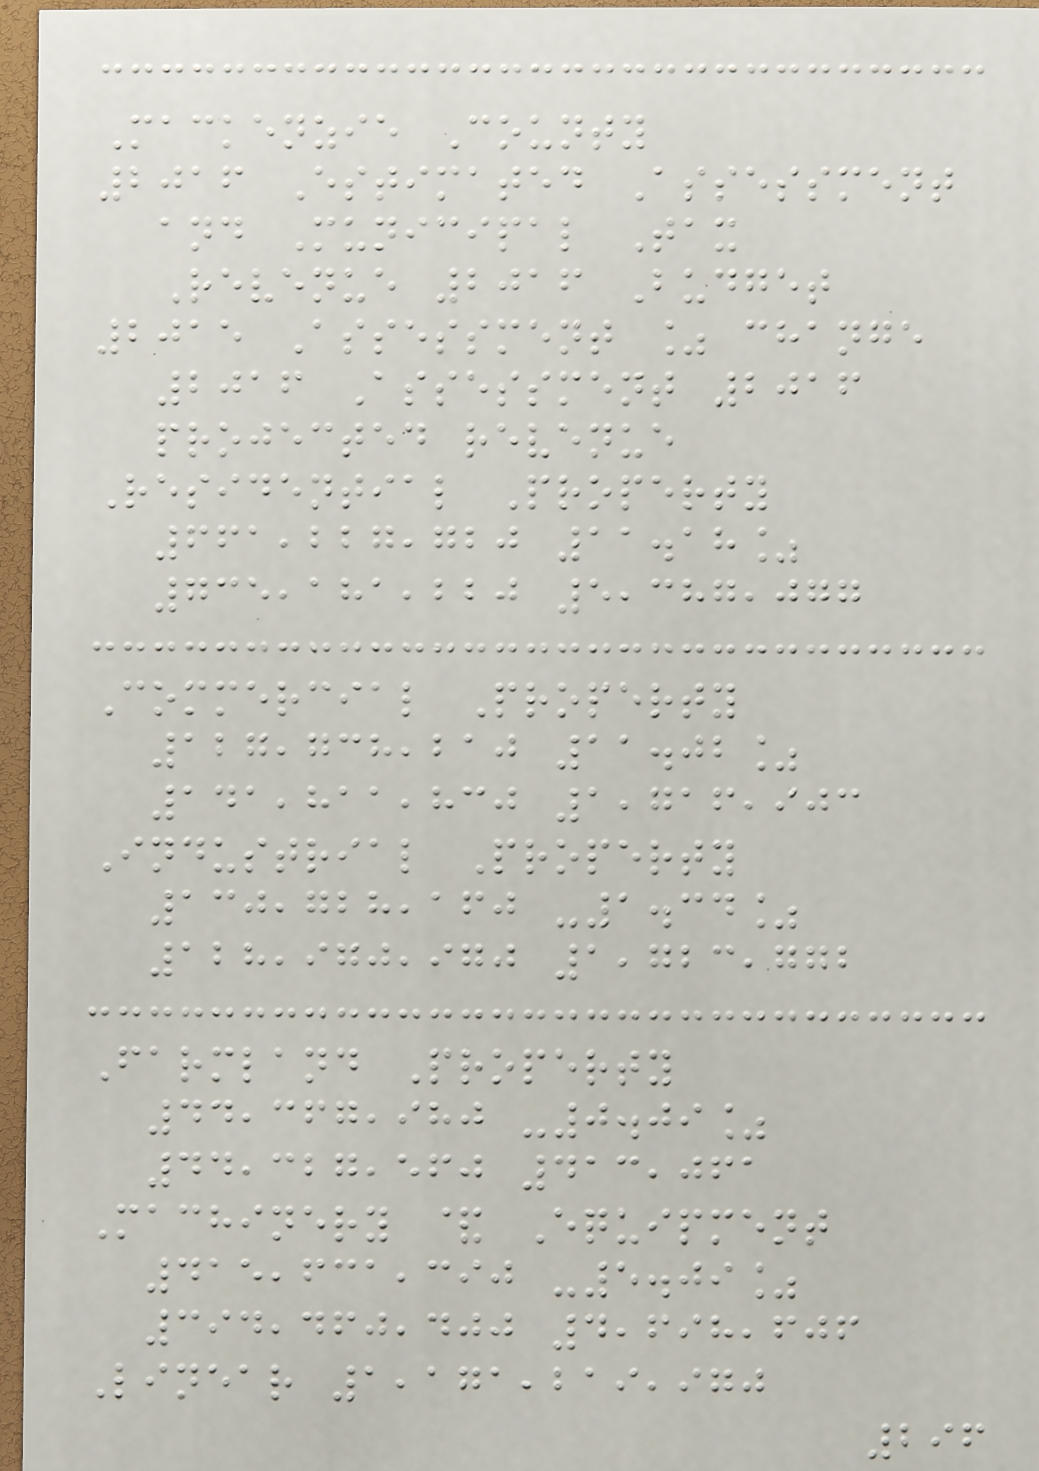Mackenzie County
2016 Estimated Assessment
and Municipal Tax
Revenue 2016 Budget
2015 Assessment % change
2016 Assessment 2016
projected revenue
Residential Property
661,227,720 11.18%
735,181,220 5,387,077
Commercial Property
127,738,210 11.02%
141,811,830 1,716,903
Industrial Property
130,728,160 -1.34%
128,970,970 1,723,772
Farmland Property
44,367,980 -0.09%
44,327,560 413,061
Machinery & Equipment
415,631,390 -5.09%
394,460,400 4,698,606
Linear 1,171,219,970
296
